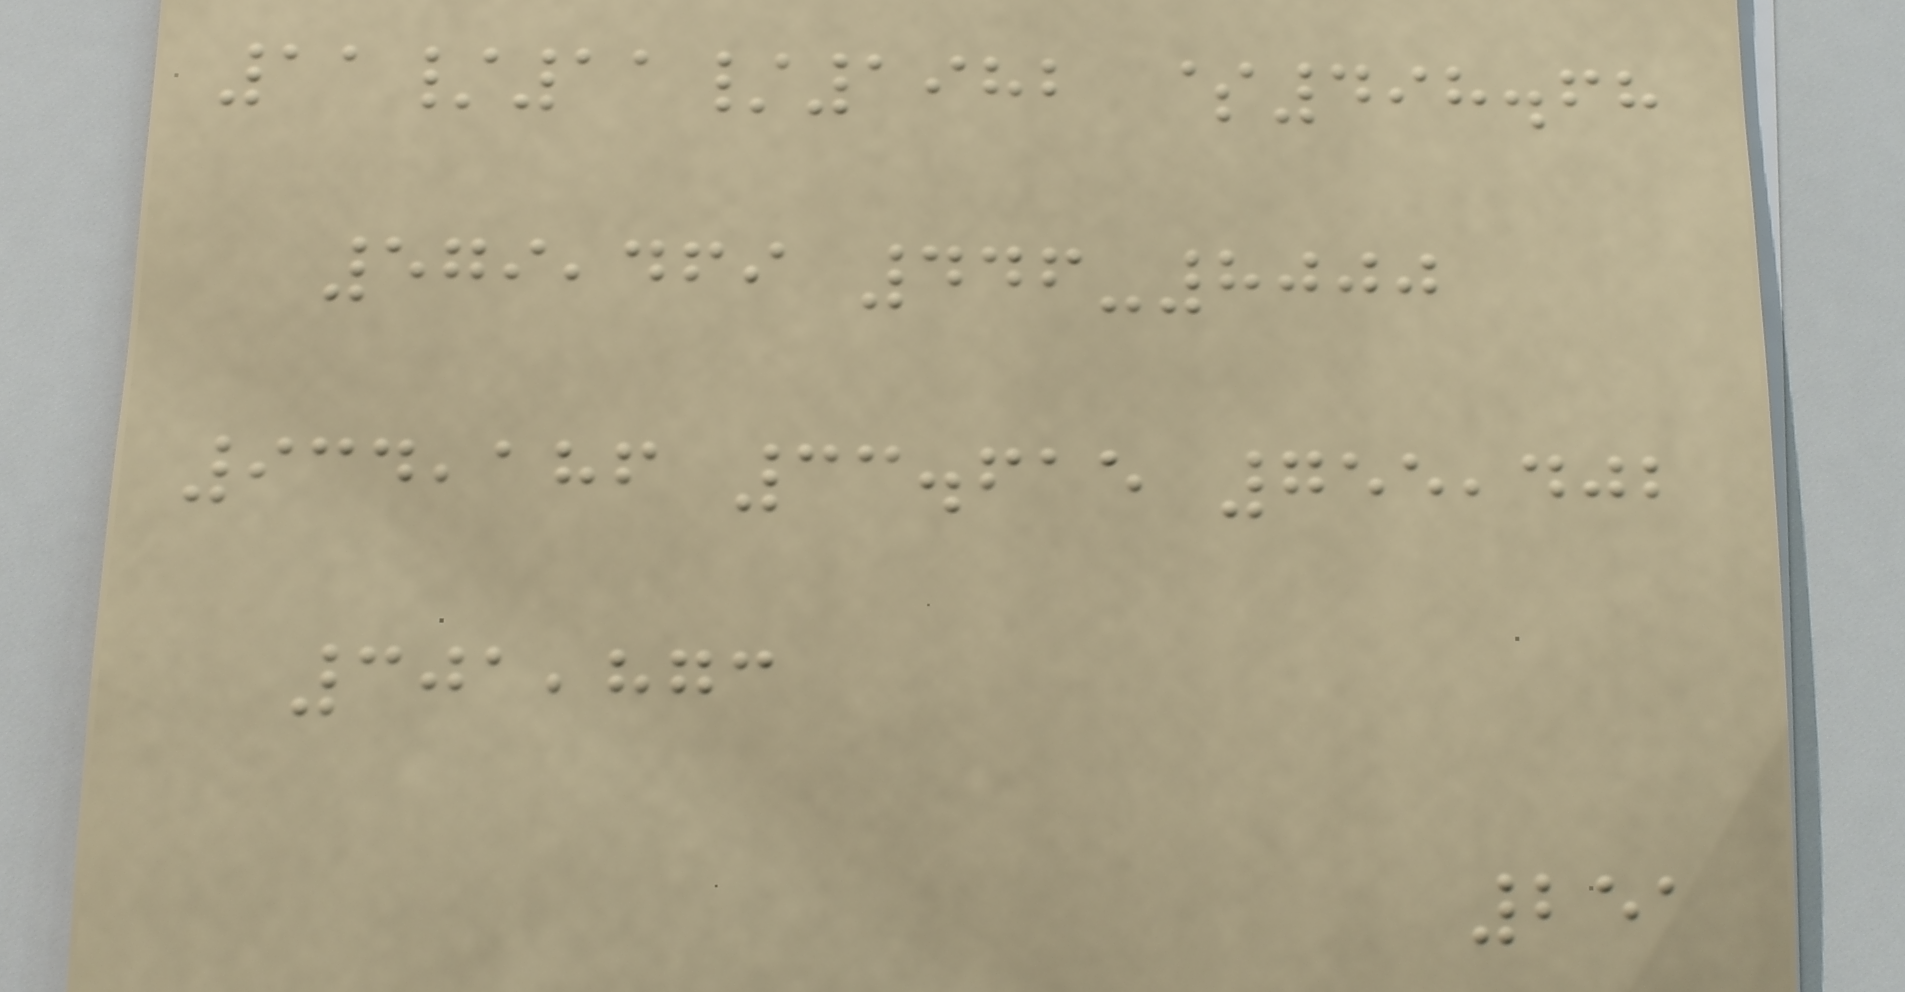11/11/1982 $498.68
579,469 446-8000
934,186 33.615 755,402
301,873
251
